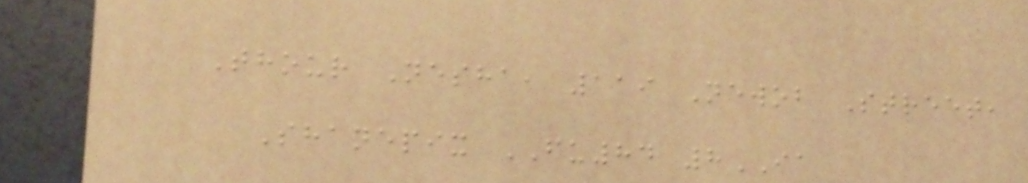Thour Nesha, 119 Newob Street,
Shanepix FU84 8IA
